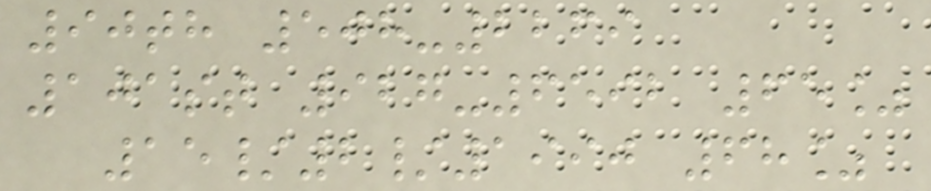90th 508-2269
101st 927-6592 65%
15/2/1990 68%
